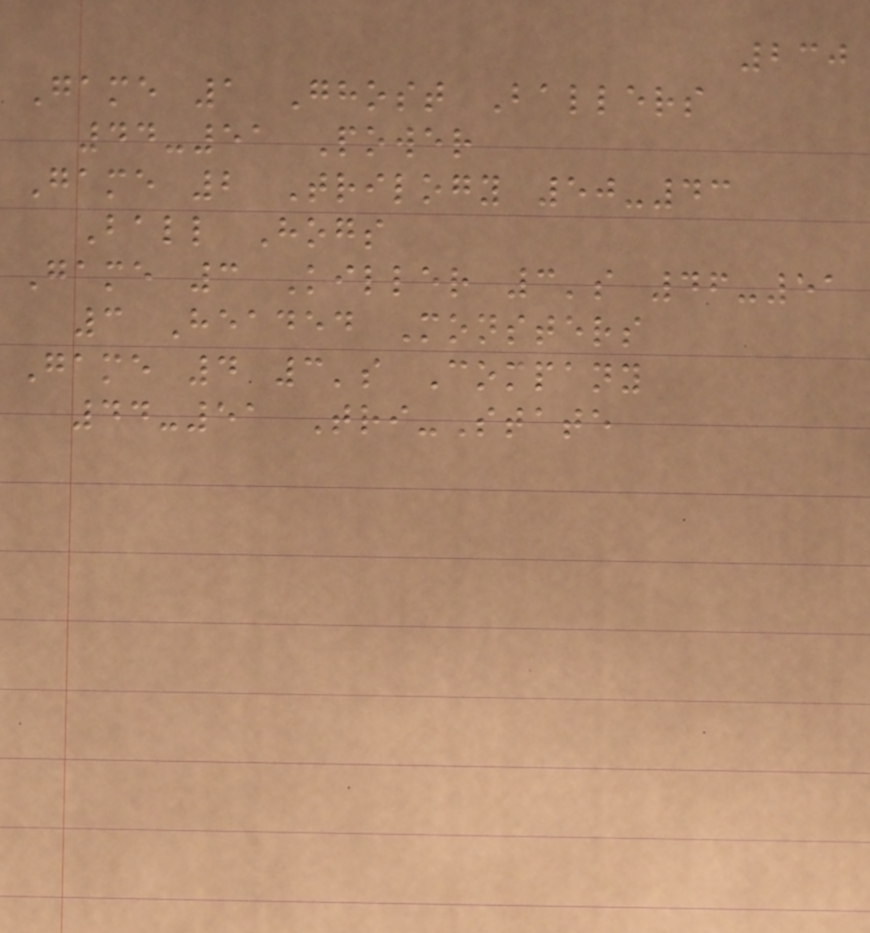230
Game 1 Ghost Ballers
44-51 Power
Game 2 Trilogy 50-43
Ball Hogs
Game 3 Killer 3's 46-51
3 Headed Monsters
Game 4 3's Company
44-51 Tri-State
